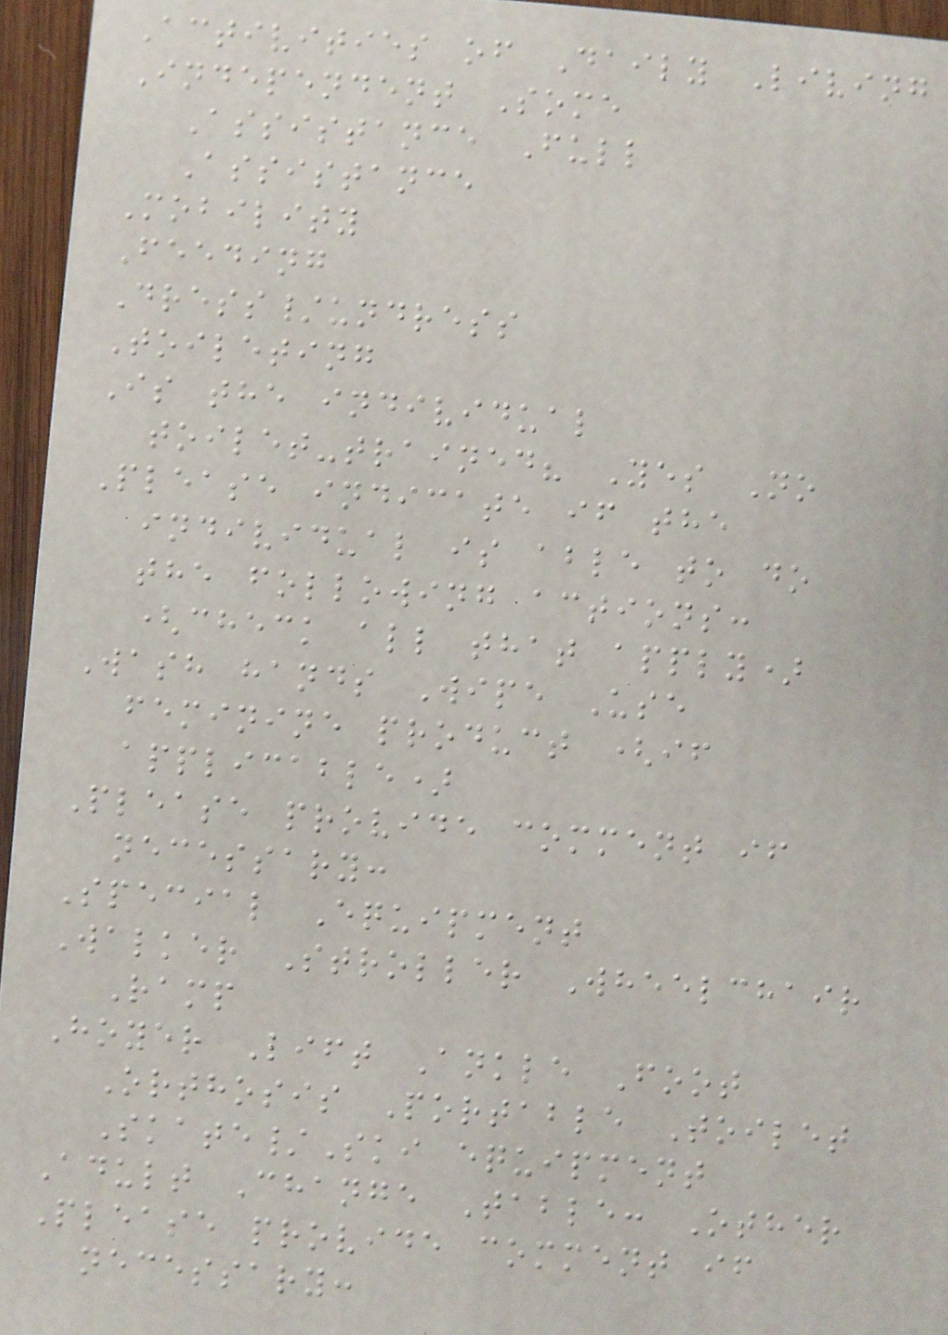Activities of Daily Living
Independent Some
Assistance Full
Assistance
Mobility
Feeding
Dress/undress
Toileting
Is the individual
toilet-trained? Yes No
Please indicate if the
individual is able to do
the following actions:
(check all that apply)
Wash hands Wipe Use
feminine product (if
applicable)
Please provide comment if
necessary:
Special Equipment
Walker Stroller Wheelchair
Ramp
Hoyer Lift Ankle Foot
Orthosis Portable Toilet
Skate/Ski equipment
Adult Change Table: Other
Please provide comment if
necessary:
